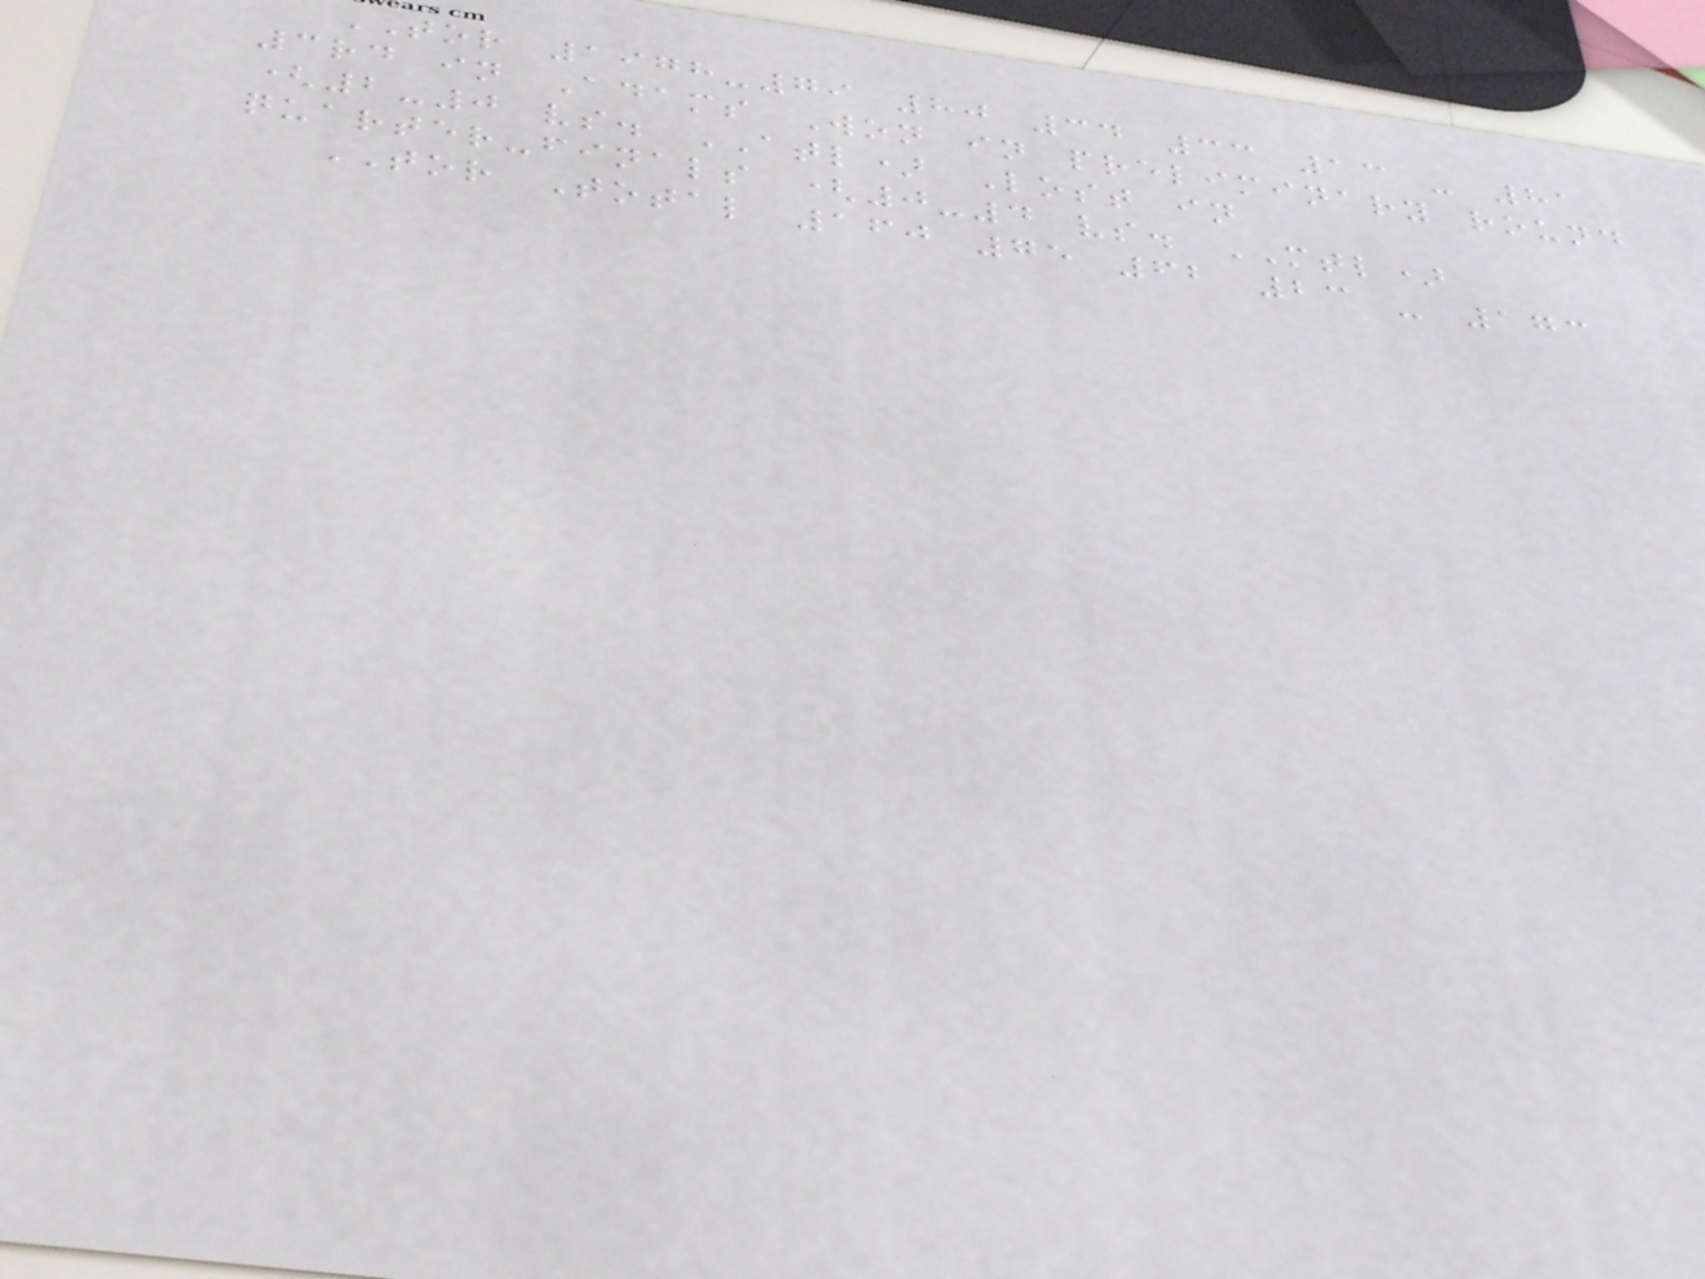TOR 1978-79 80 34 33 13 - 81
3rd in Adams Won in preliminary round
(2-0 vs. ATL) Lost in
quarter-finals (0-4 vs. MTL)
TOR Total 160 75 62 23 - 173
